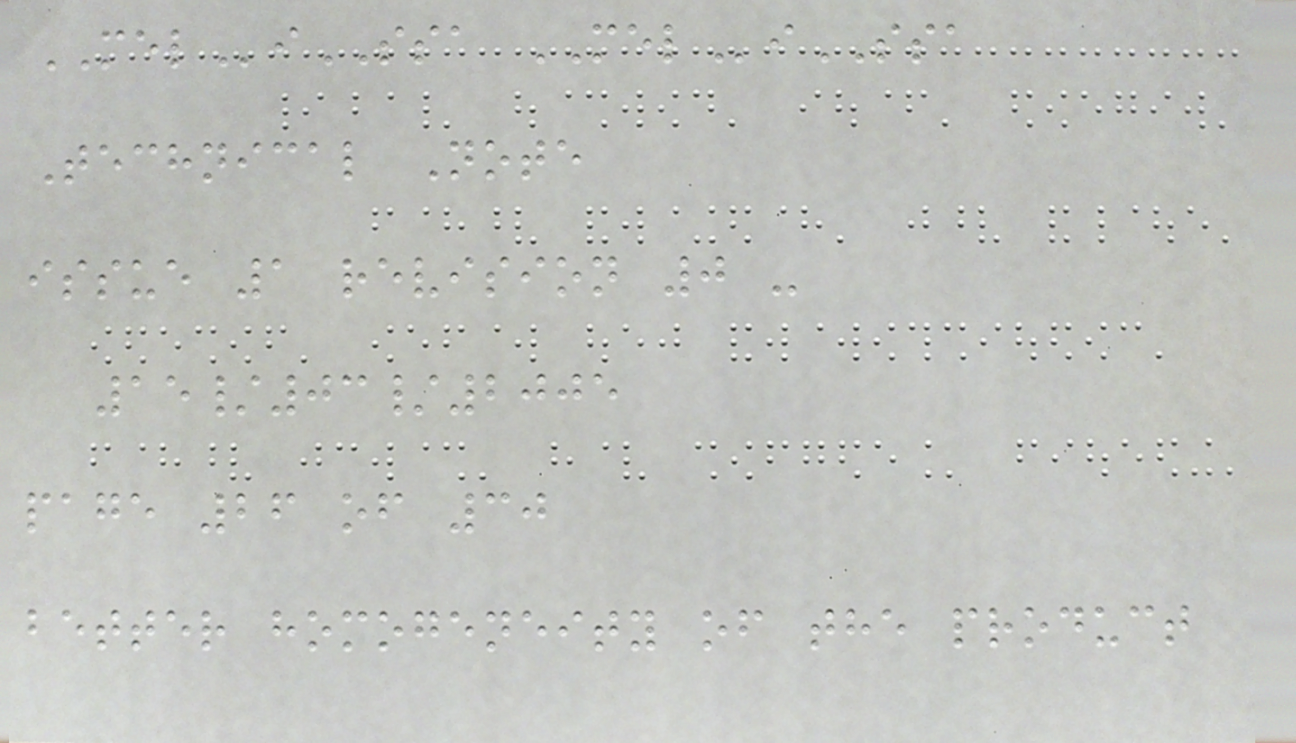MELiSSA MELiSSA
Technical Note
issue 1 revision 0 -
15/03/2005
page 26 of 30
better homogeneity of the product
